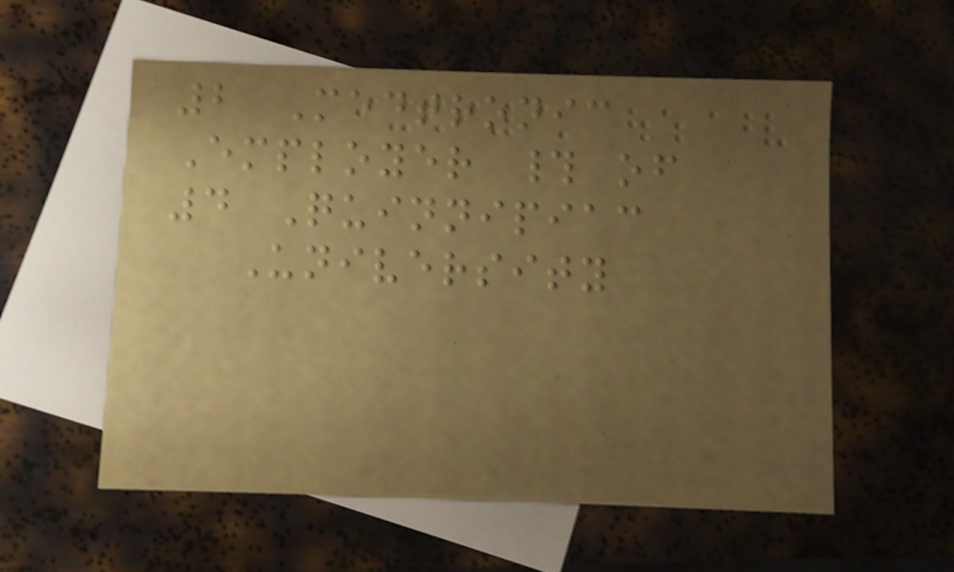2 Medtronic
Employer # of
4 Quinnipiac
University
